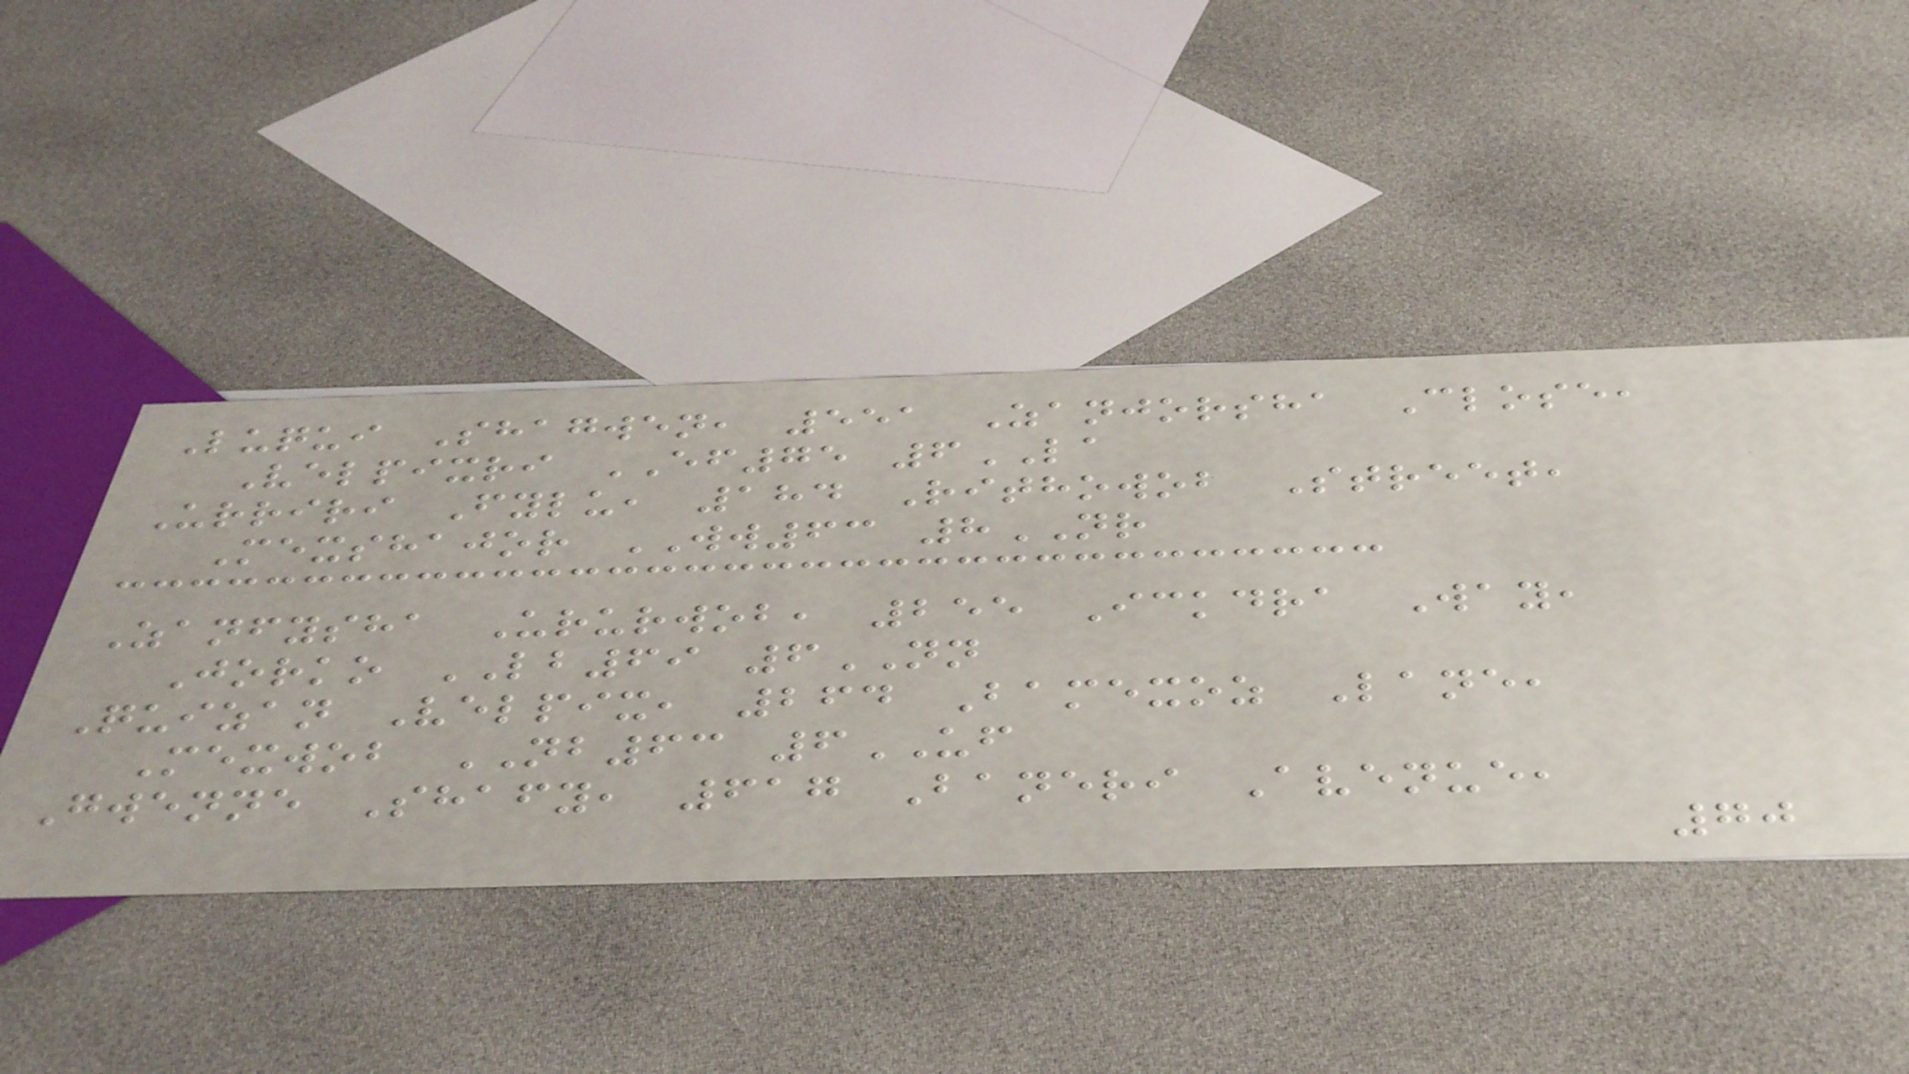Luqui Shagwen, 551 Zanjorsha Close,
Velpixri EF75 6LA
Urriri Fylu, 184 Rithowob Street,
Mexshajor WW63 8NR
Zanfysha Ururwob, 255 Ickdra Way,
Jorko LB69 6NN
Quizan Velpix, 264 Bamexoz Lane,
Mexwob NB63 6UF
Gwenne Shafy, 617 Baneri Avenue,
70
